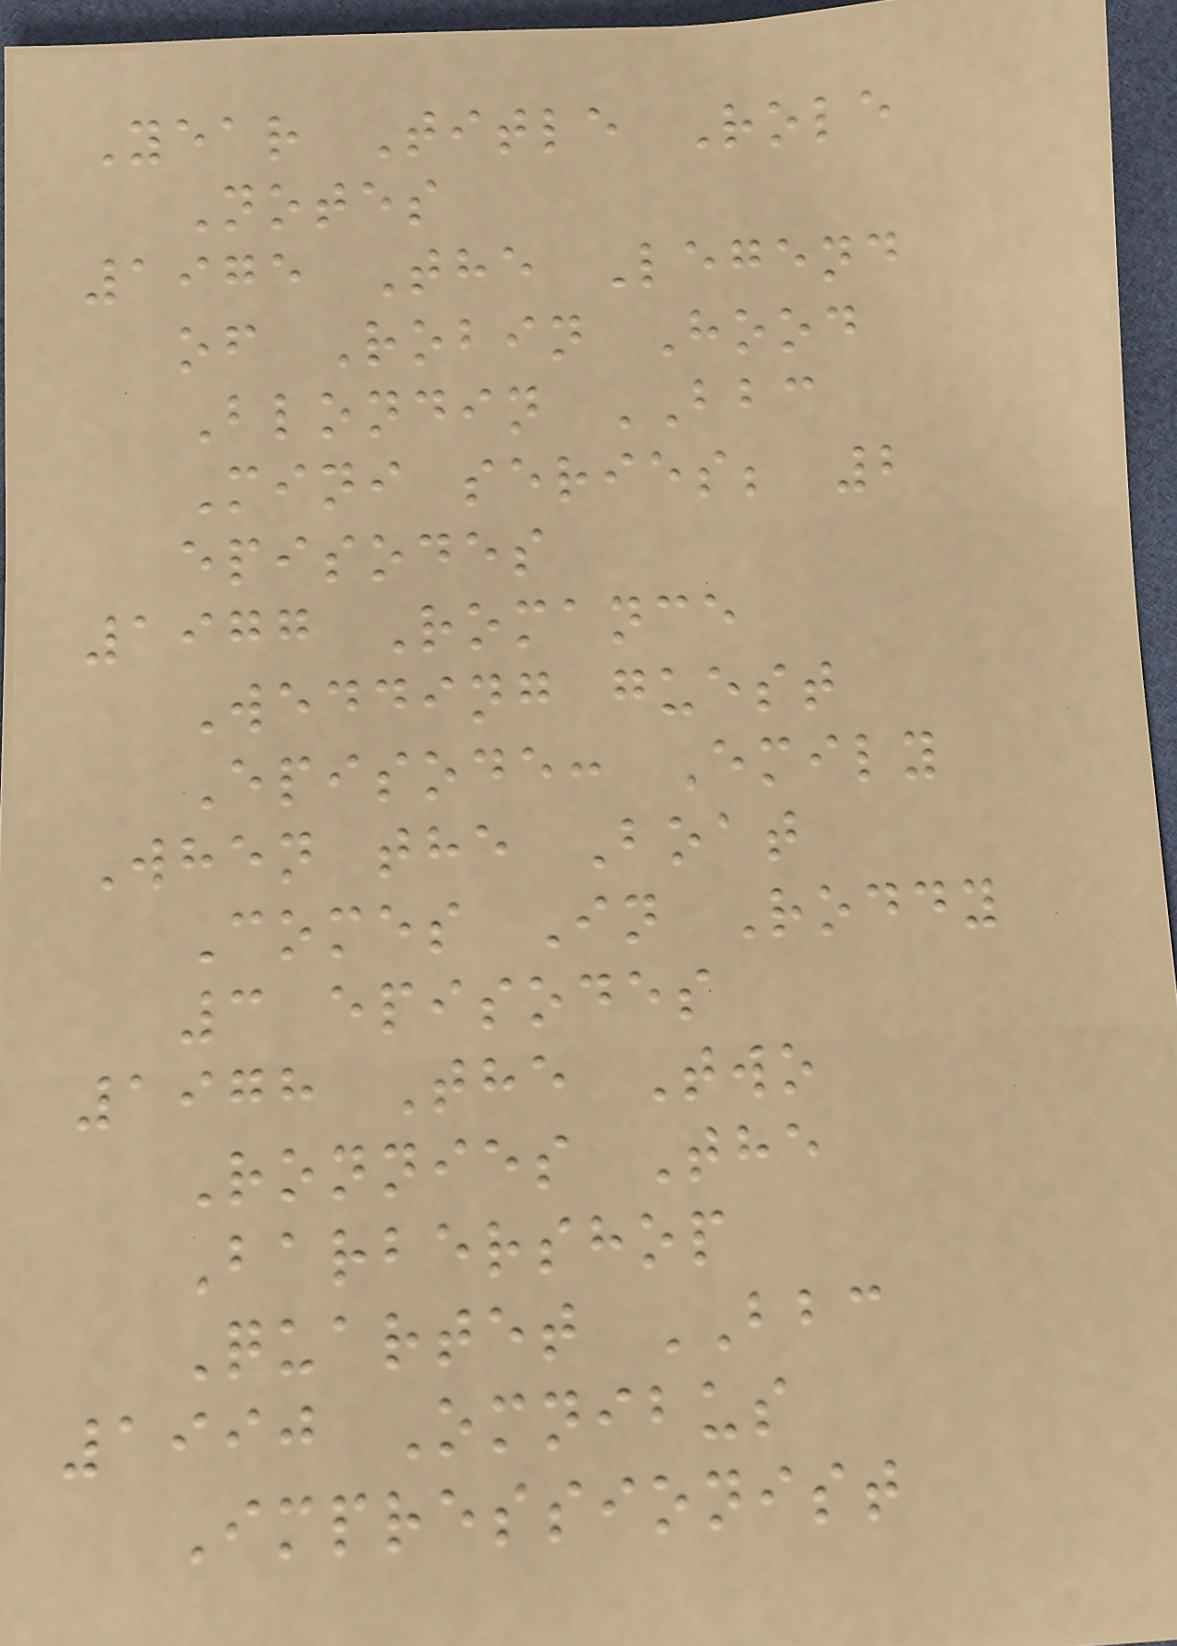Year Title Role
Notes
1975 The Legend
of Robin Hood
Blondin BBC
Mini series; 2
episodes
1977 Romance
Wedding guest
Episode: Emily
When the Boat
Comes In Roddy
3 episodes
1978 The Two
Ronnies The
Barbershop
Quartet BBC
1990 Omnibus
Impressionist
